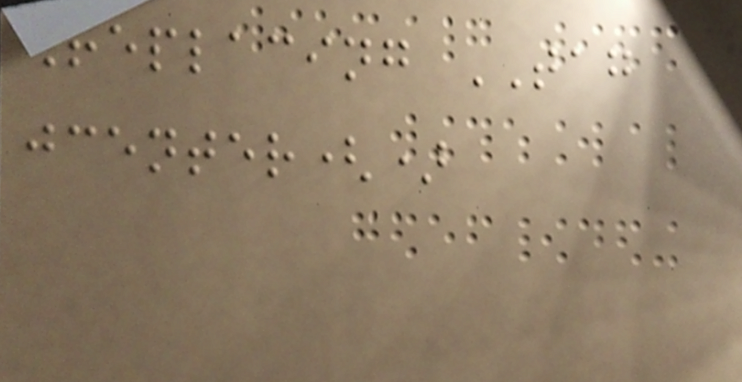Replacing TAG
jcenter()
